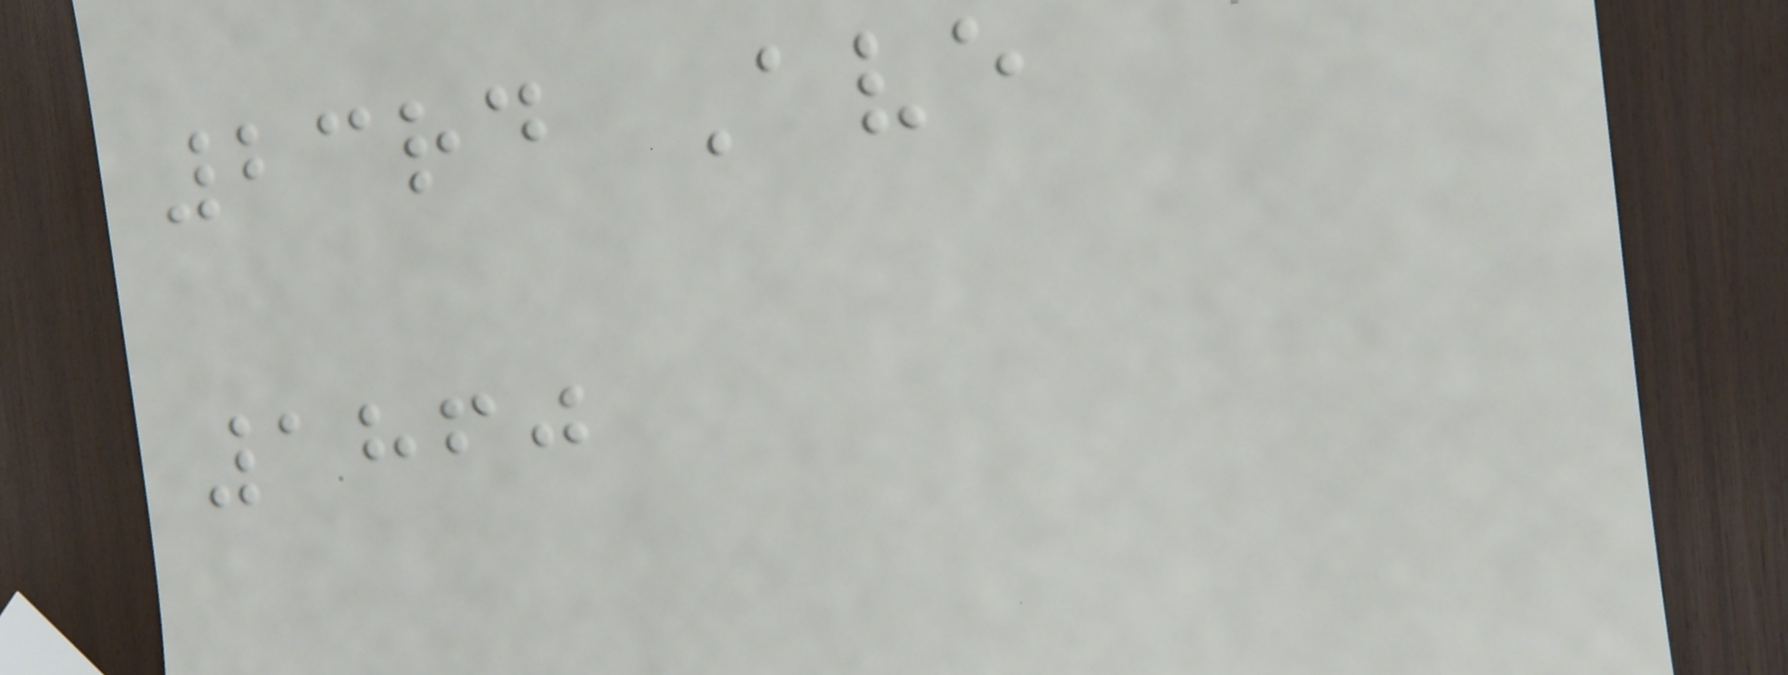23rd Ave
1860
